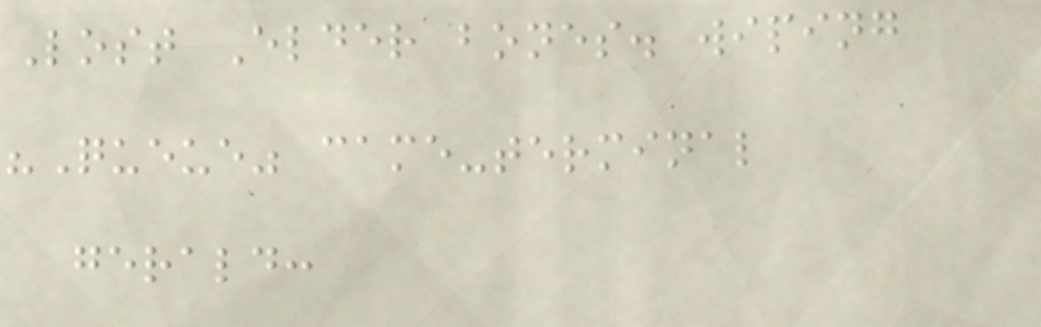Lost Elder bones. wiping
"Queue" came-terminal
gerald:
